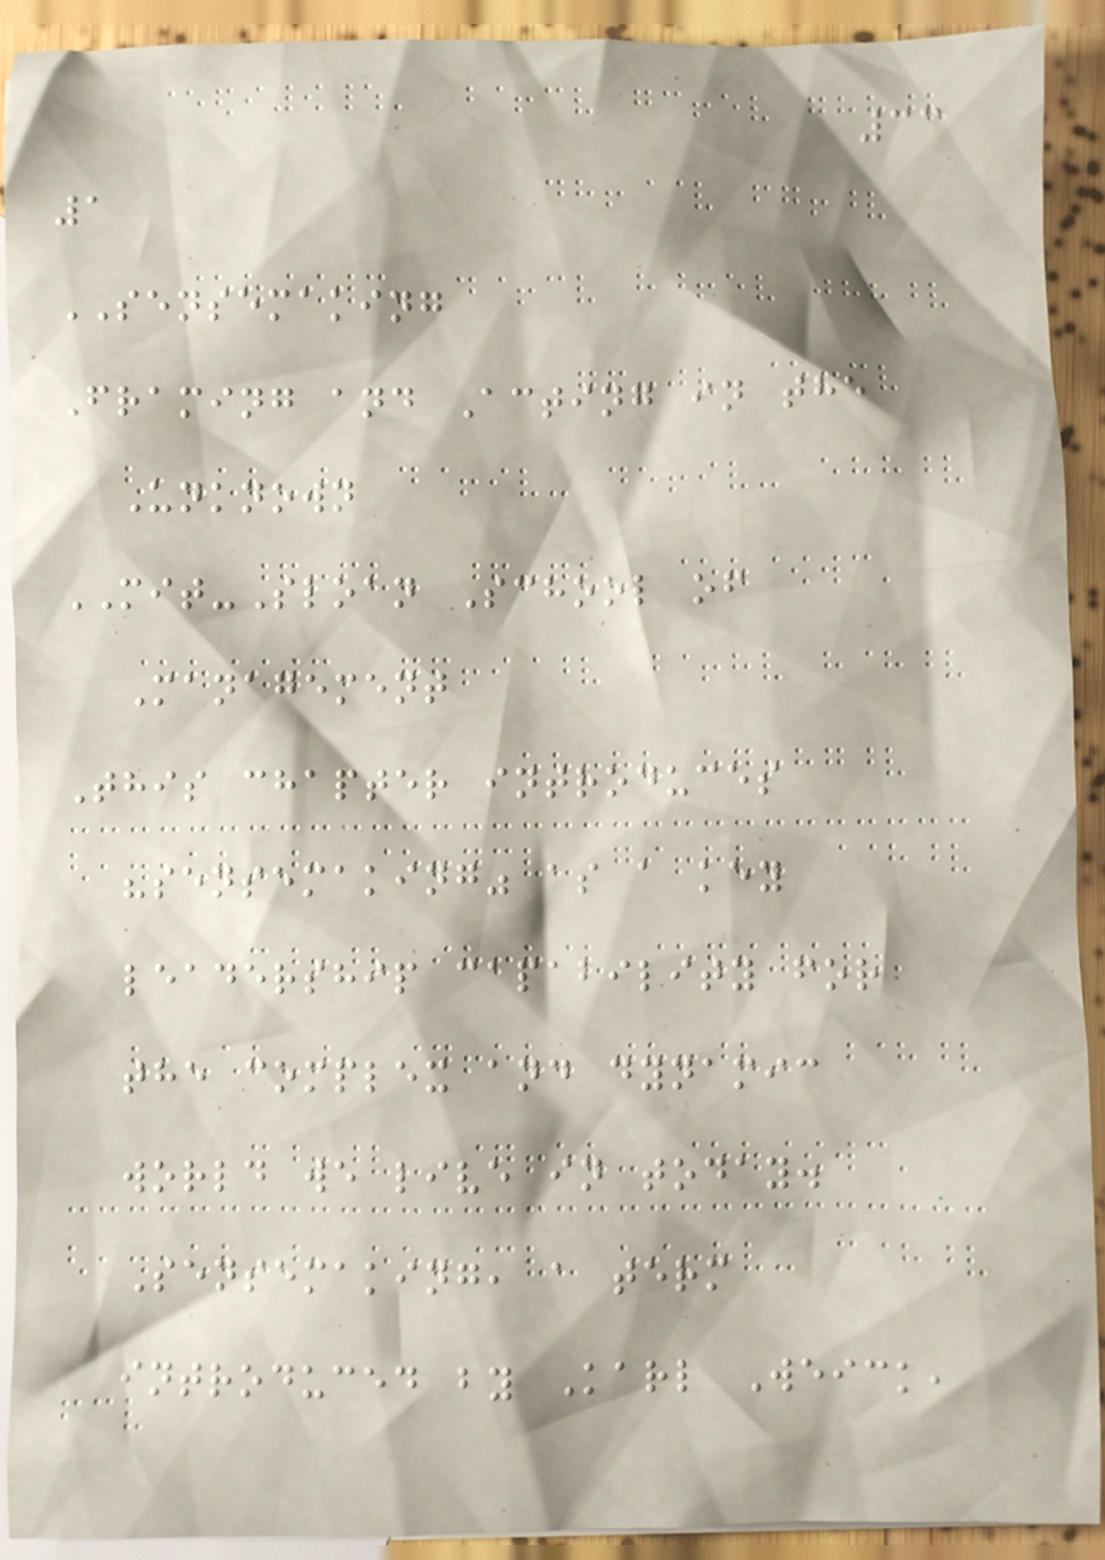33
1
SENSEMAKING
Framing and Acting in the
Unknown
MIT-Sloan School of
Management
This chapter introduces
"sensemaking" as a key
leadership capability for
the complex and dynamic
world we live in today.
Sensemaking, a term
introduced by Karl Weick,
